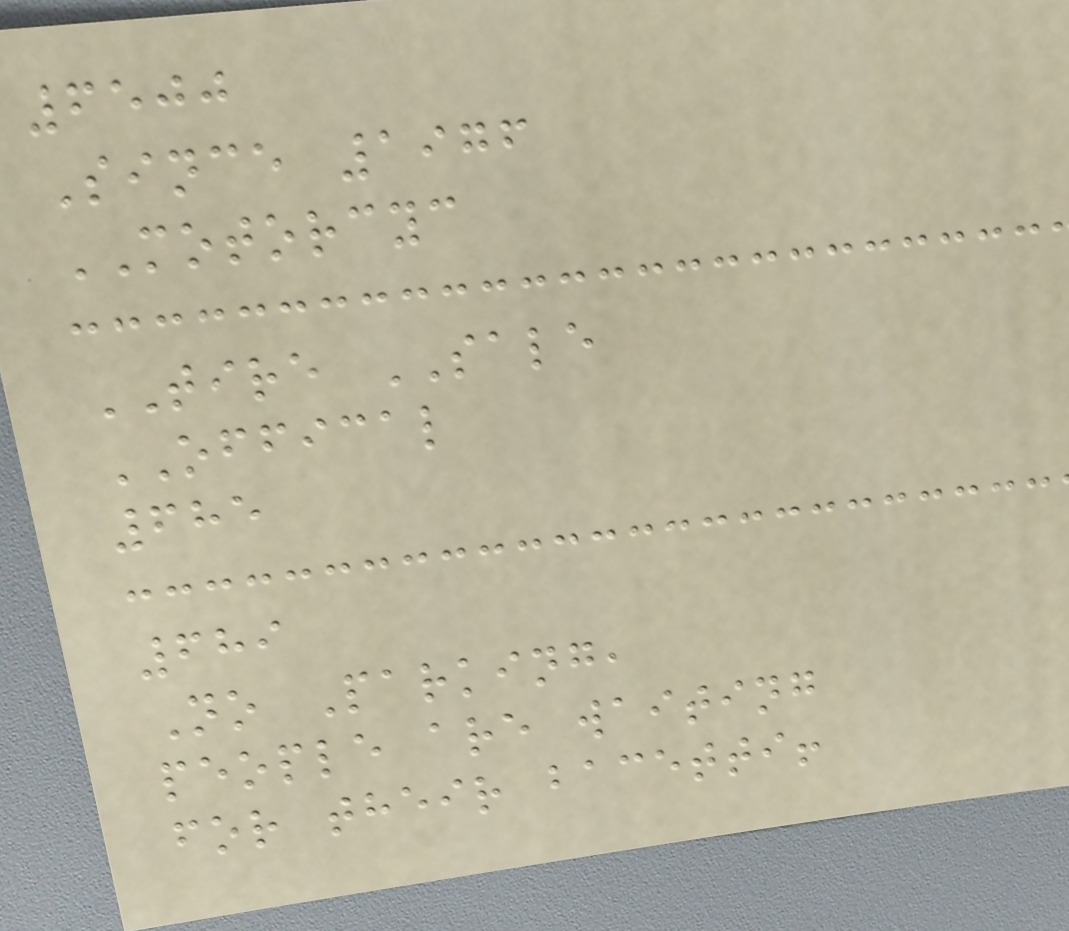6500
Since 1976
MOTORCYC
TIRE SALE
OFFICAL
685
689
No Parking,
people are waiting
for their bacetti!
